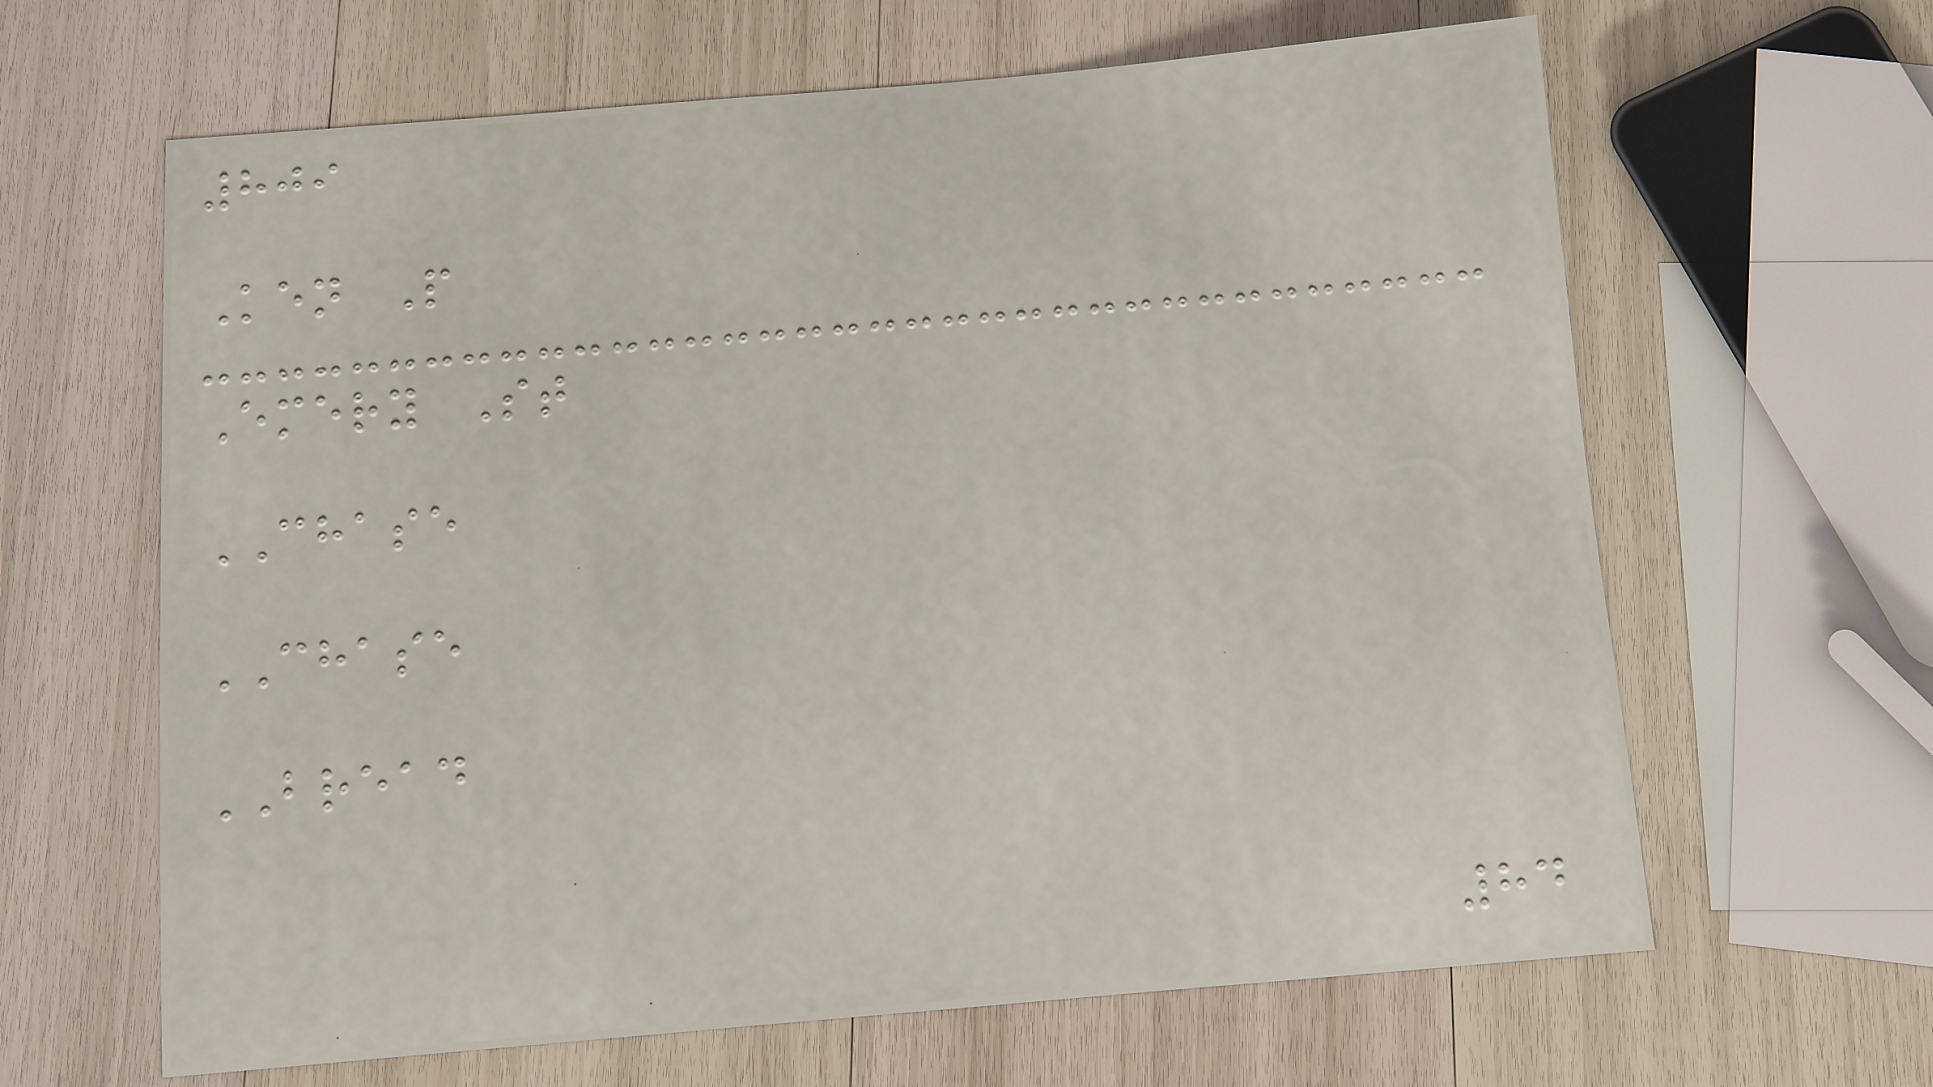809
Ken P
Emery St
CHASE
CHASE
BREAD
84
